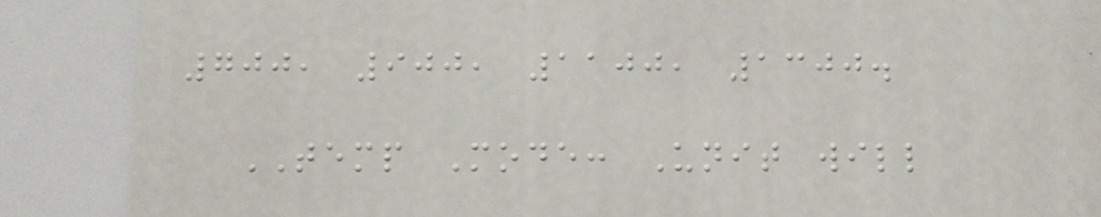700, 900, 1100, 1300.
TEMP Mode: Unit will
